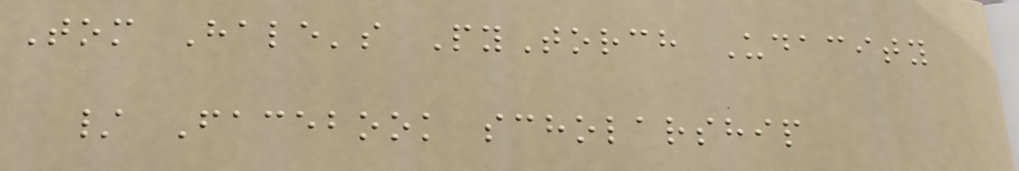Tom Hale's PyTorch Udacity
/ Facebook scholarship
